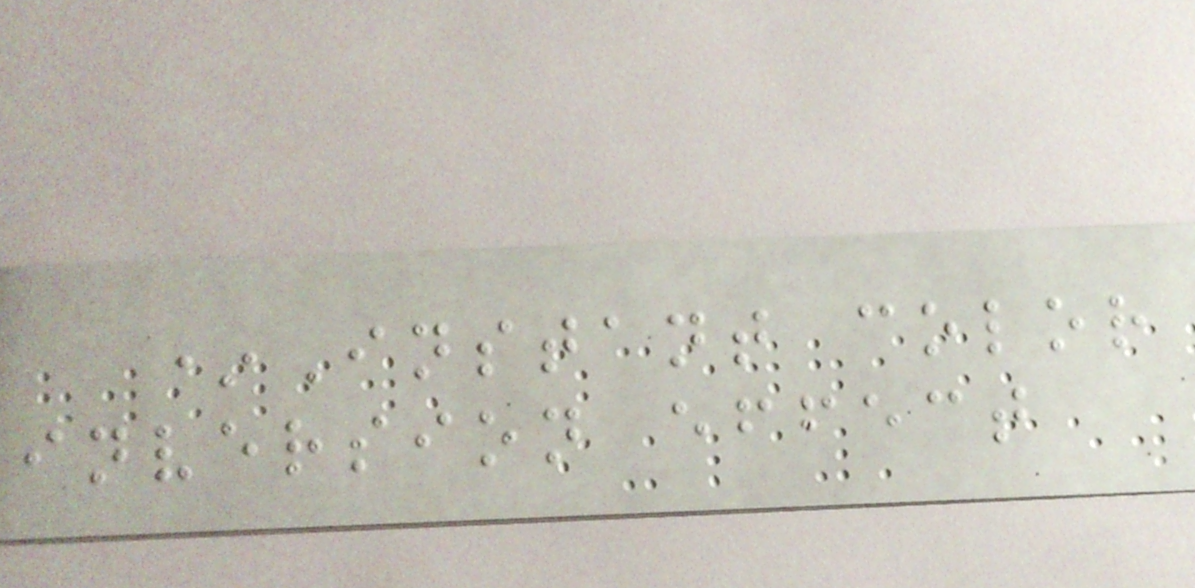*Instant color
inversion effect
